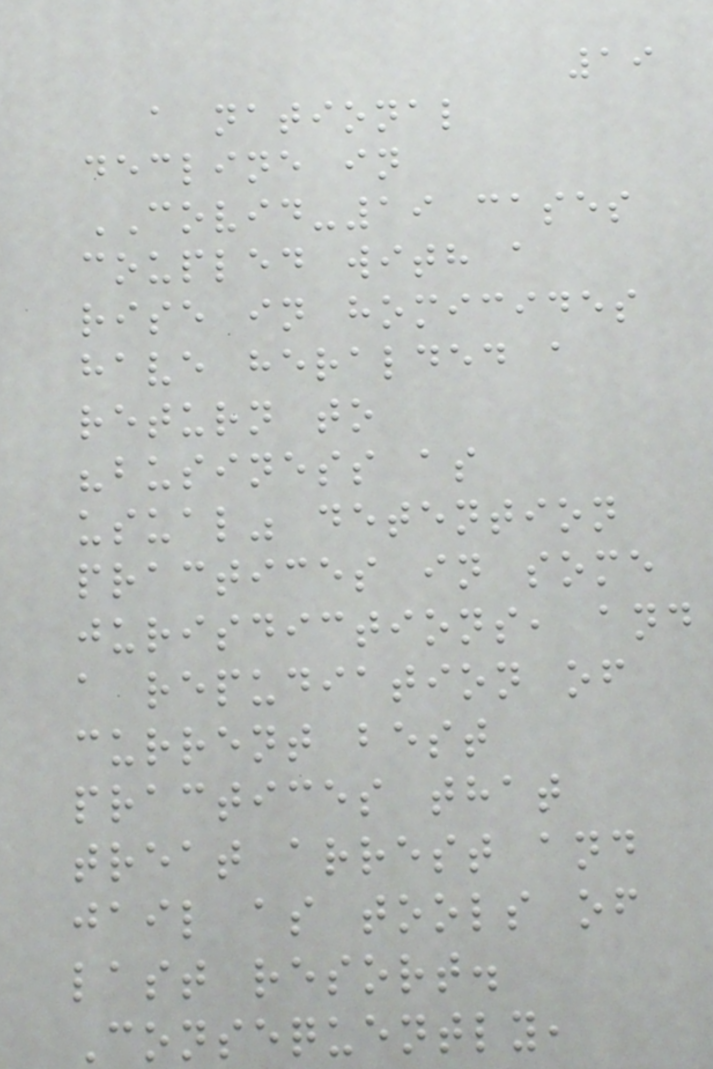19
a national
decline in
COVID-19 cases
coupled with a
rise in homicides
have heralded a
return to
"business as
usual" detention
practices in some
jurisdictions, and
a repudiation of
current best
practices that
treat arrest and
jail as tools of
last resort.
Consequently,
